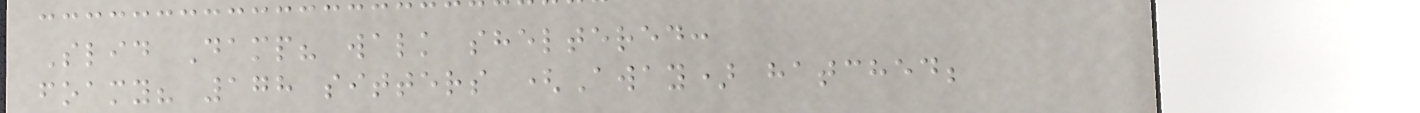Slid Damp? walk sheltered:
foamy? 178 sitters (Away) hatched;
